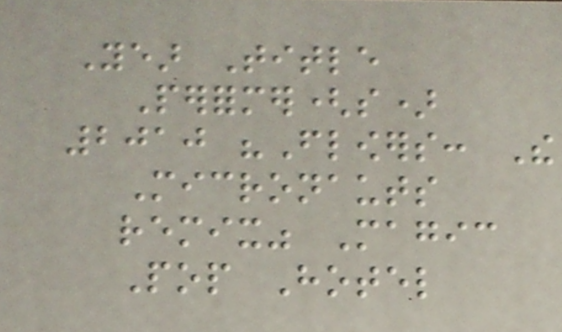Year Title
Performer(s)
2010 "Flowers: The
Micronauts
remix" Magic
Pop Hotel
